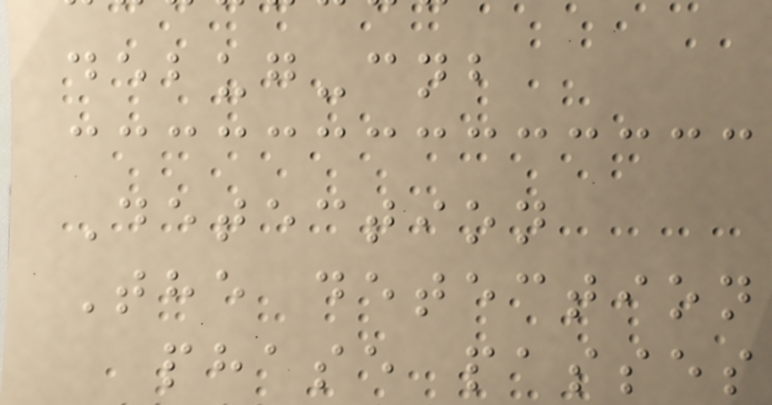debug-cnb
Detection
The detection
phase passes
